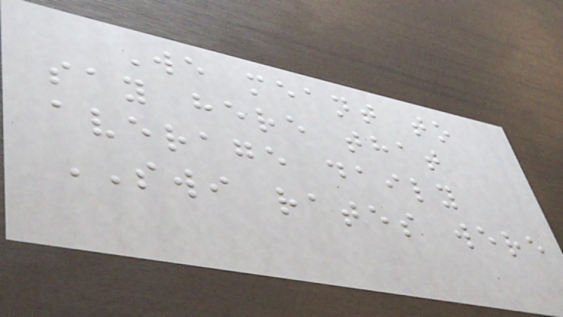We meant to
say here that
average daily
SWI rates were
